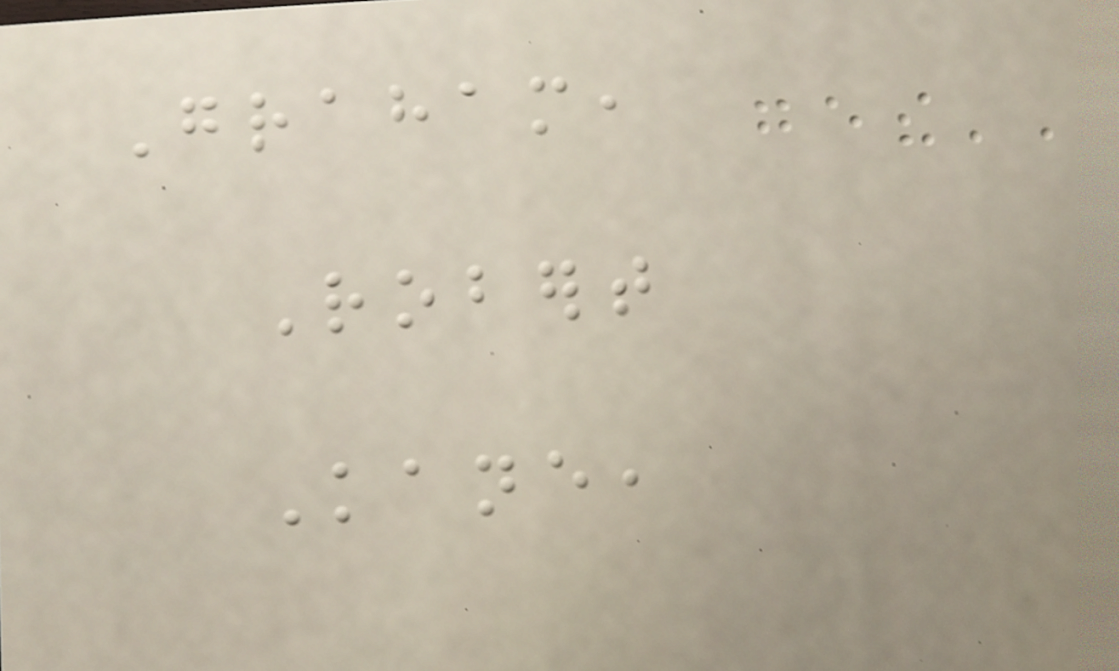Graham,
Robert
Kane,
